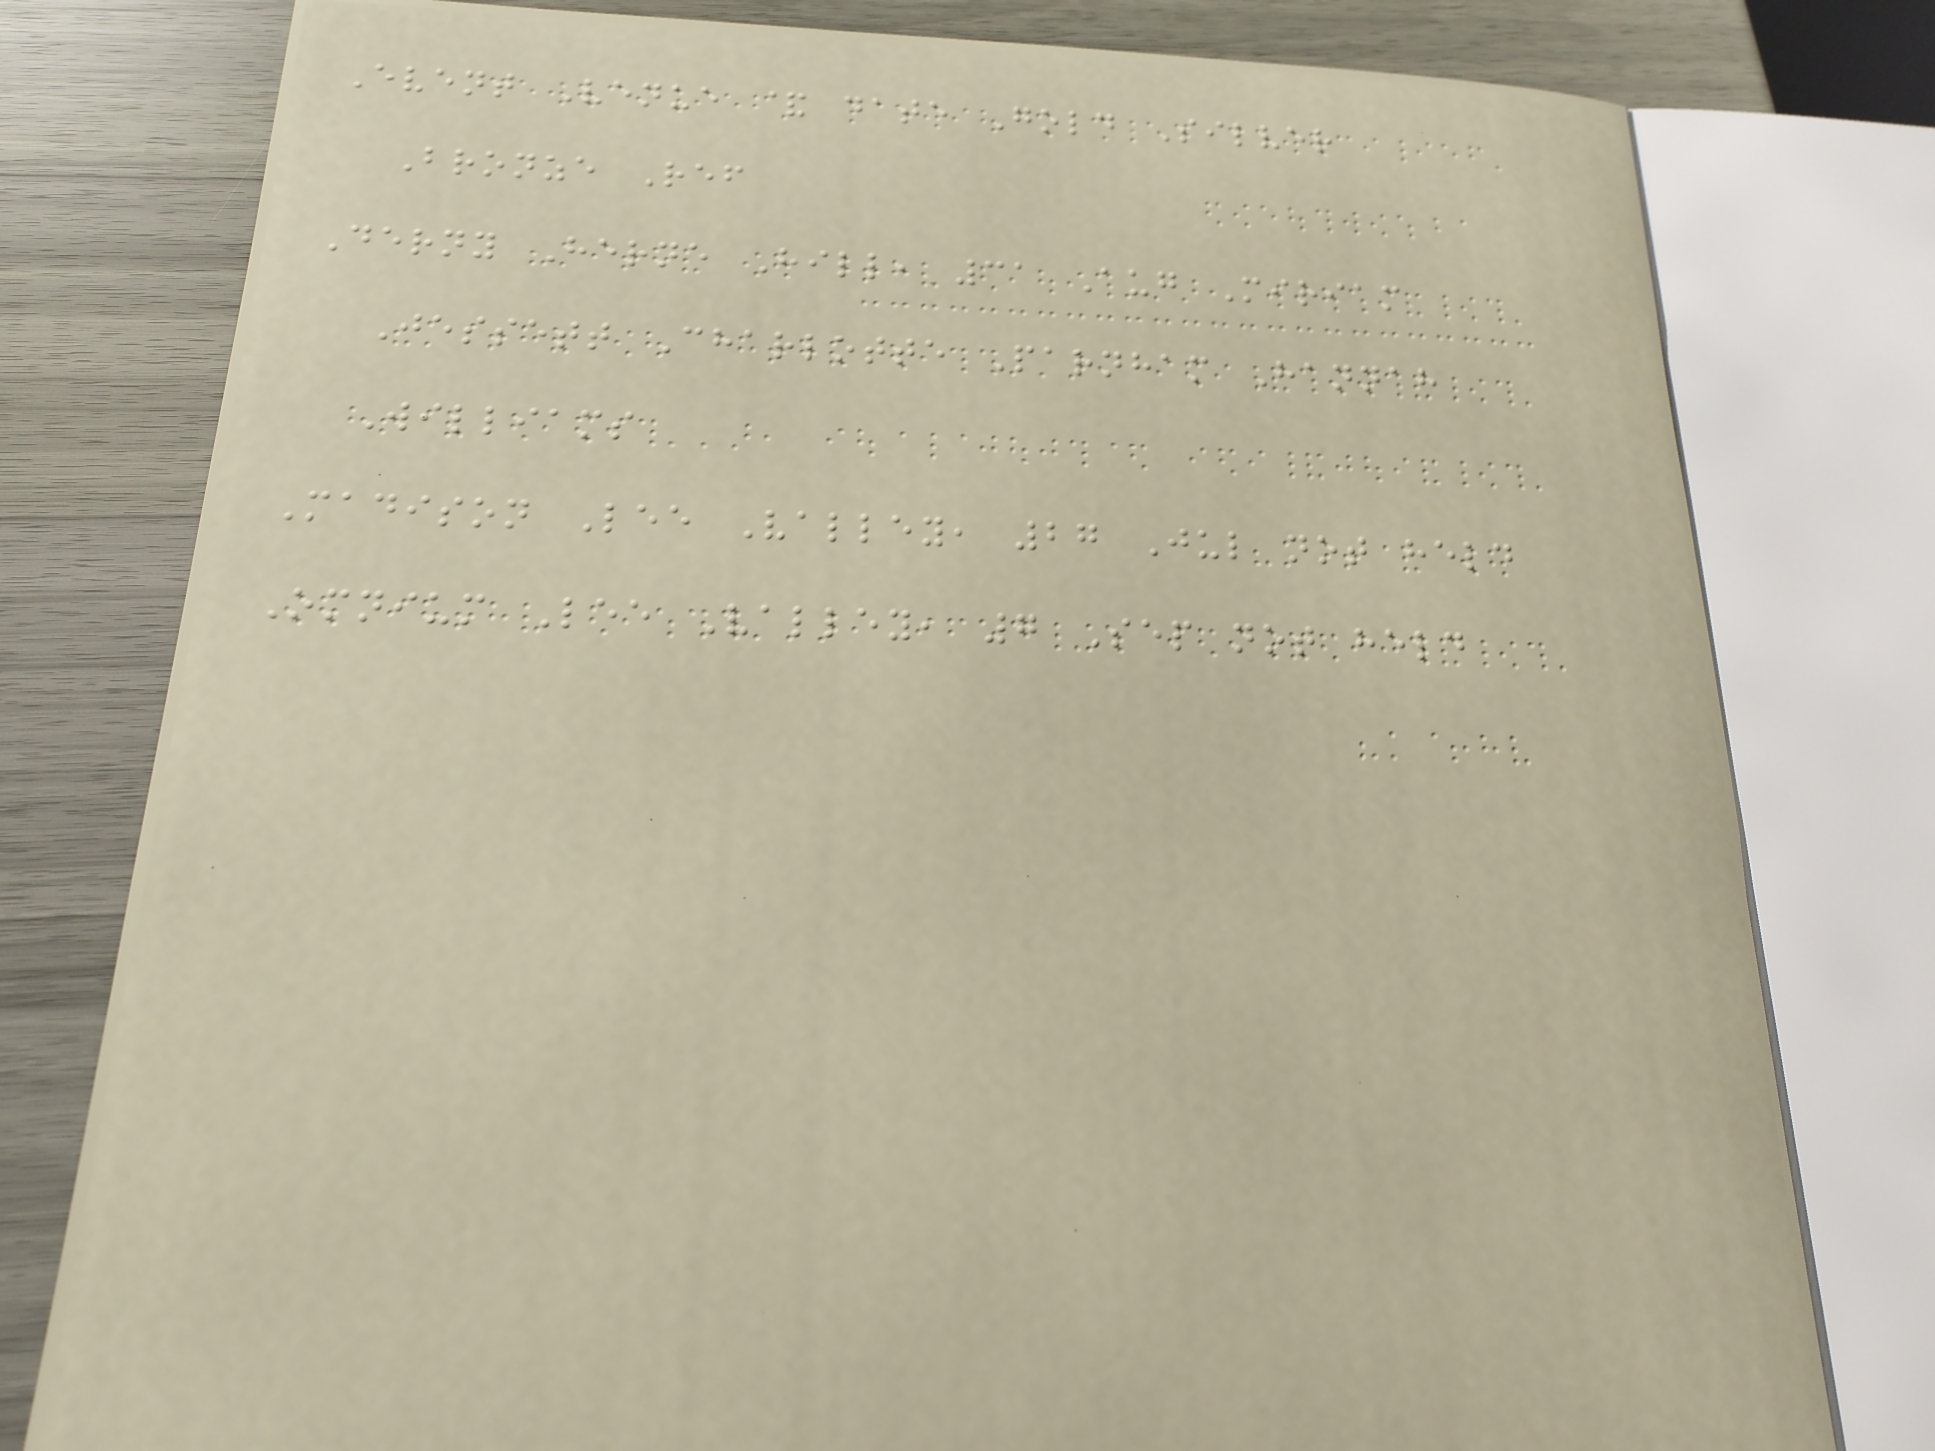Event Venue & date Gold Silver
Bronze Ref
Derny Herne Hill, 31 Aug Miriam
Jessett Charlotte Parnham Hannah
Williams
Madison Lee Valley, 27 Jul not held
Omnium Lee Valley, 7 Sep not held
